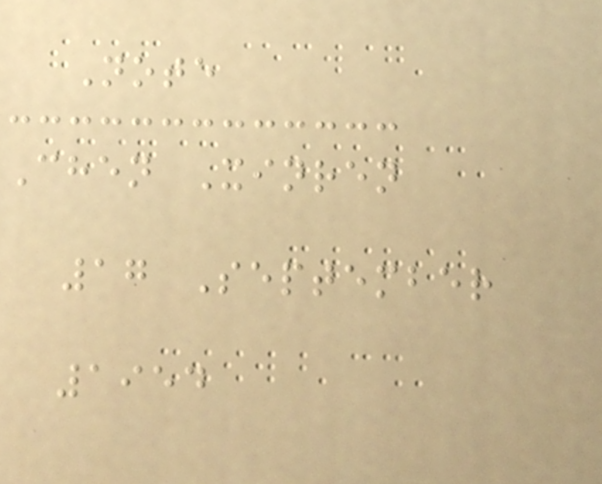Note
Chen Xinren
17 September
1954
